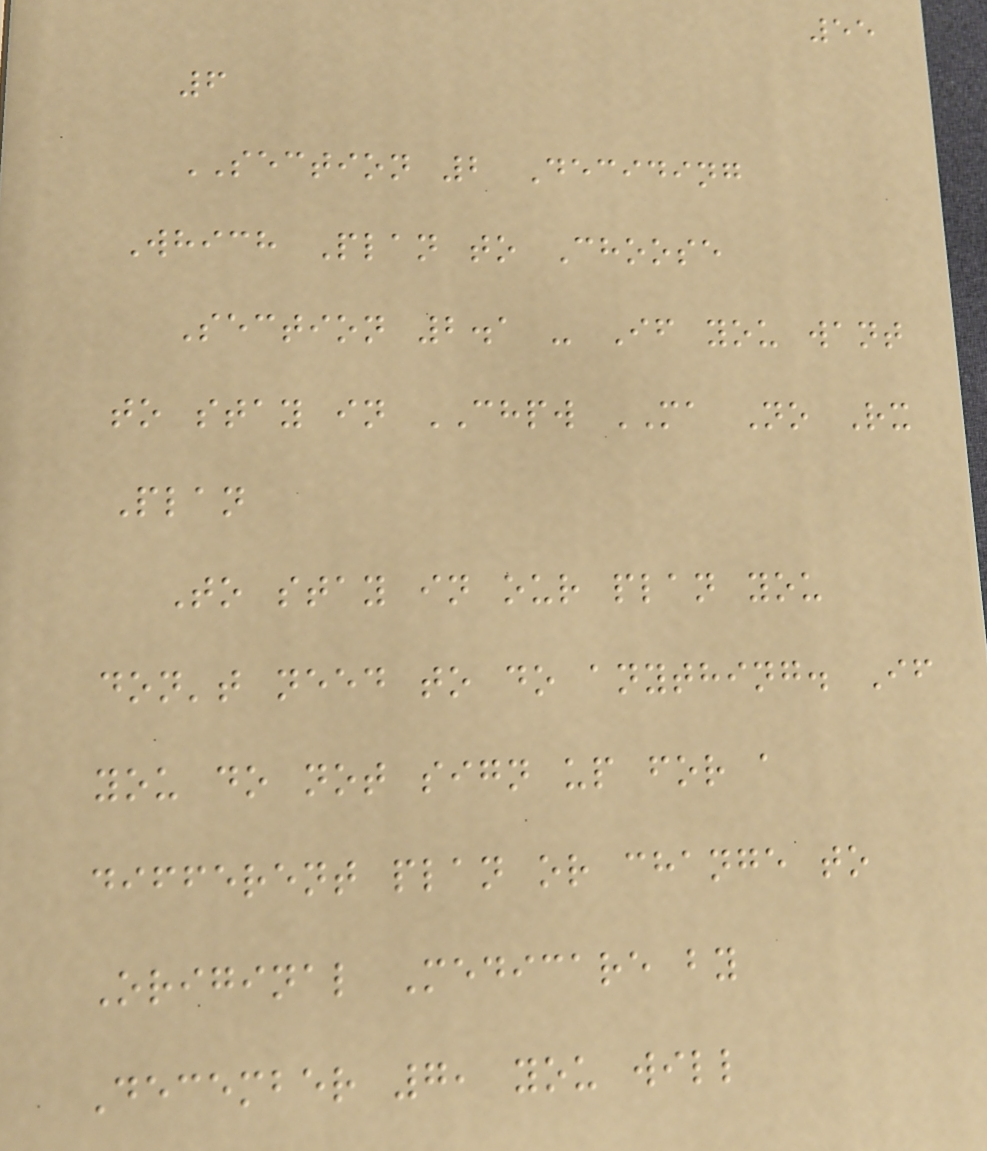55
6
SECTION 2 Deciding
Which Plan to Choose
Section 2.1 - If you want
to stay in CHPW MA No Rx
Plan
To stay in our plan you
don't need to do anything. If
you do not sign up for a
different plan or change to
Original Medicare by
December 7, you will
